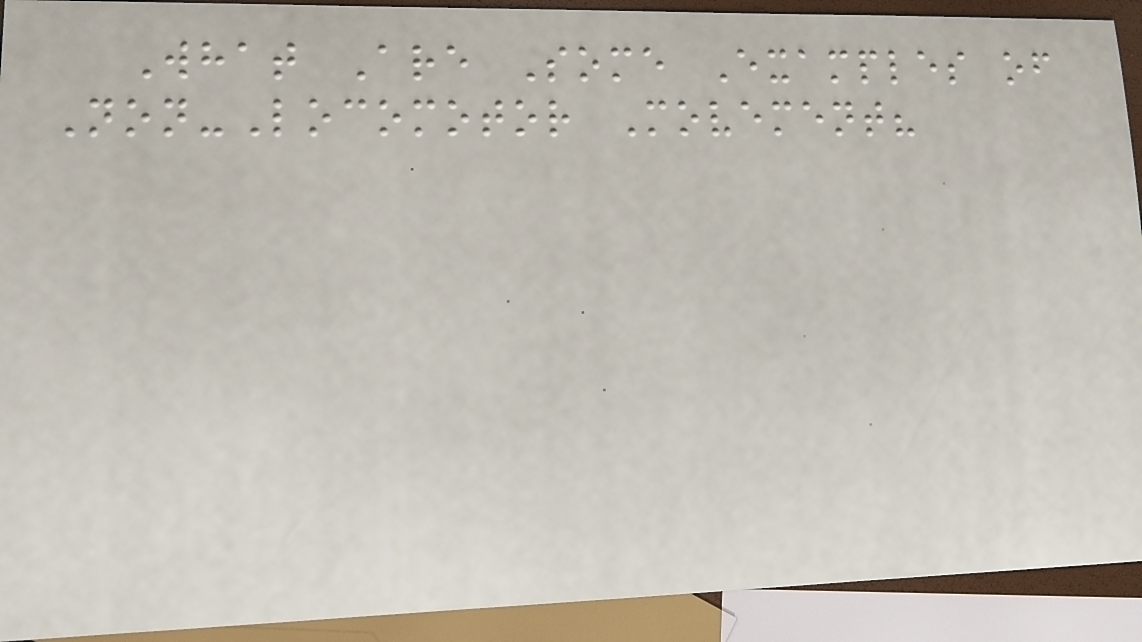What Are Some Examples of
Non-Locomotor Movement?
